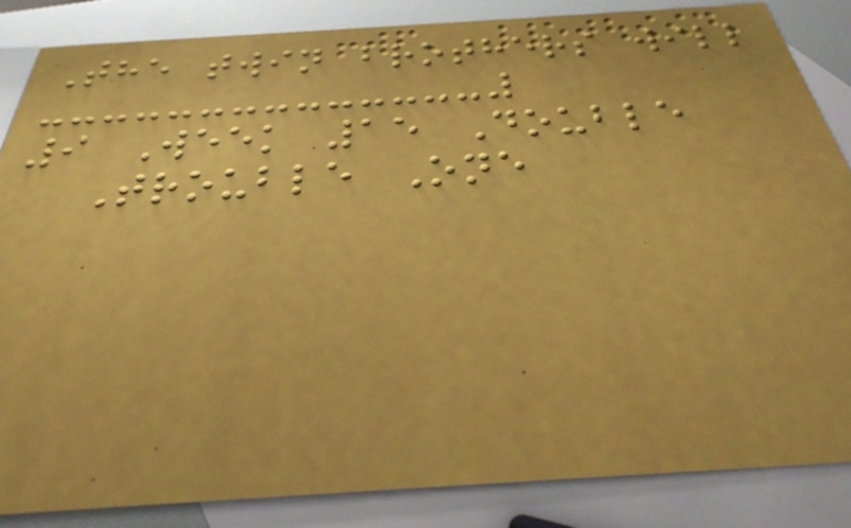The twin brothers will
9 Week 15 Double
Trouble One
